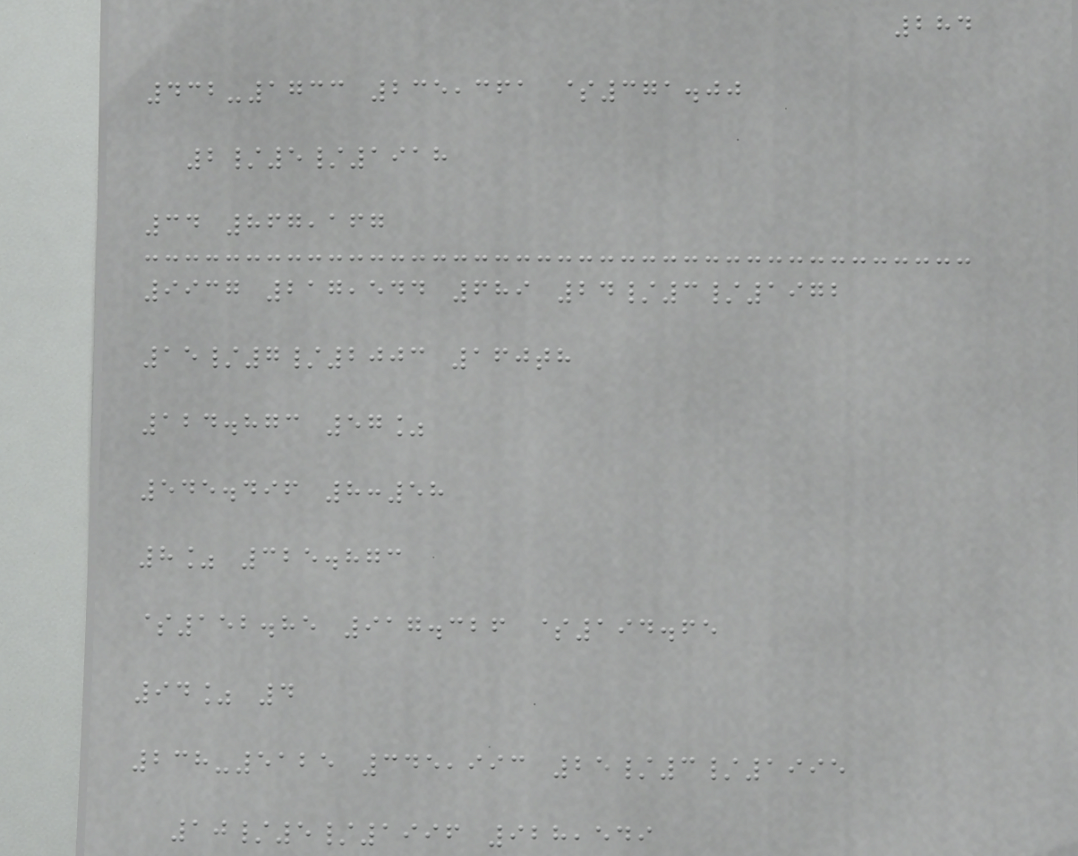284
432-1733 235,361 $371.00
2/5/1918
34 867,167
9937 217,544 689 24/3/1972
15/7/2003 160th
124.873 57%
545.496 8:58
8% 325.873
$152.85 917.326 $194.65
94% 4
238-5125 345,993 25/3/1995
10/5/1996 928,549
